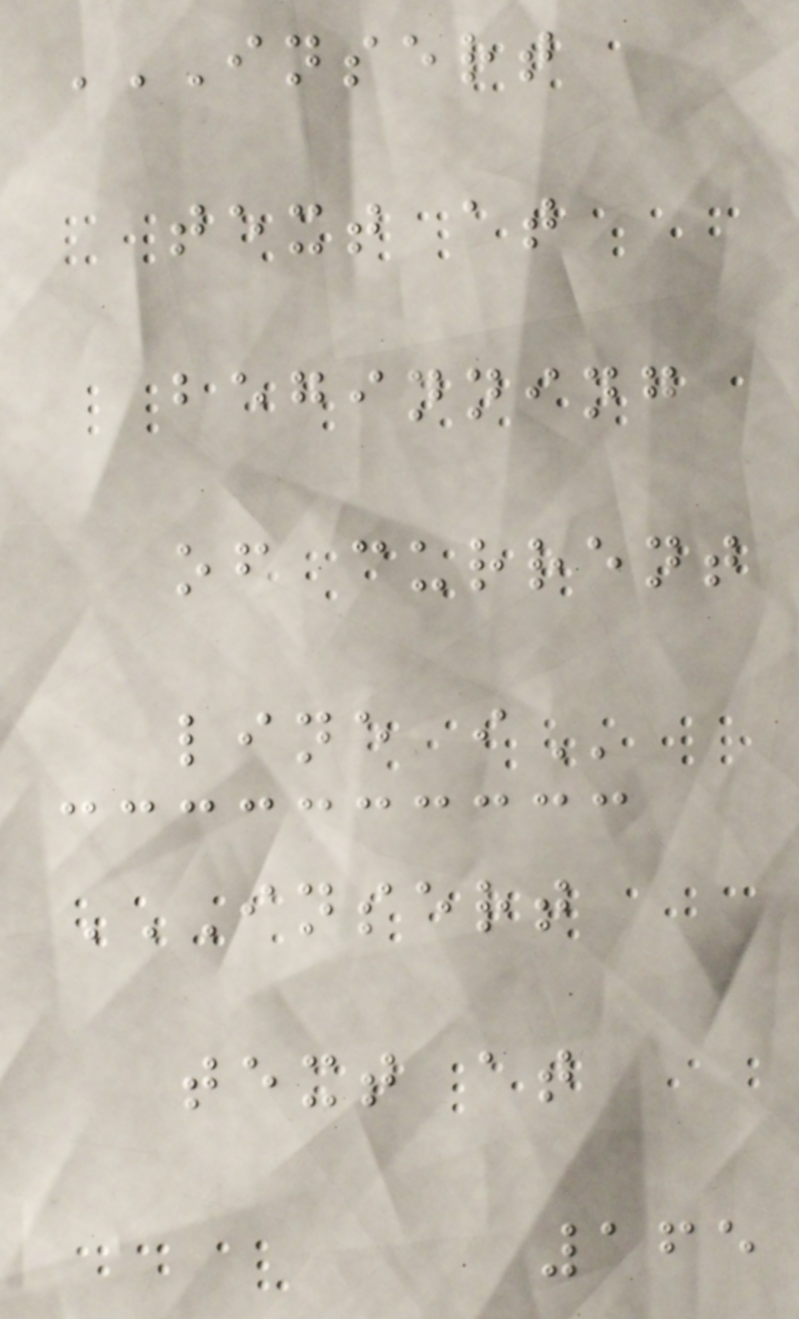INSERT
TEXT AT
BEGINNING
OF CURRENT
LINE I
INSERT
TEXT AT
165
